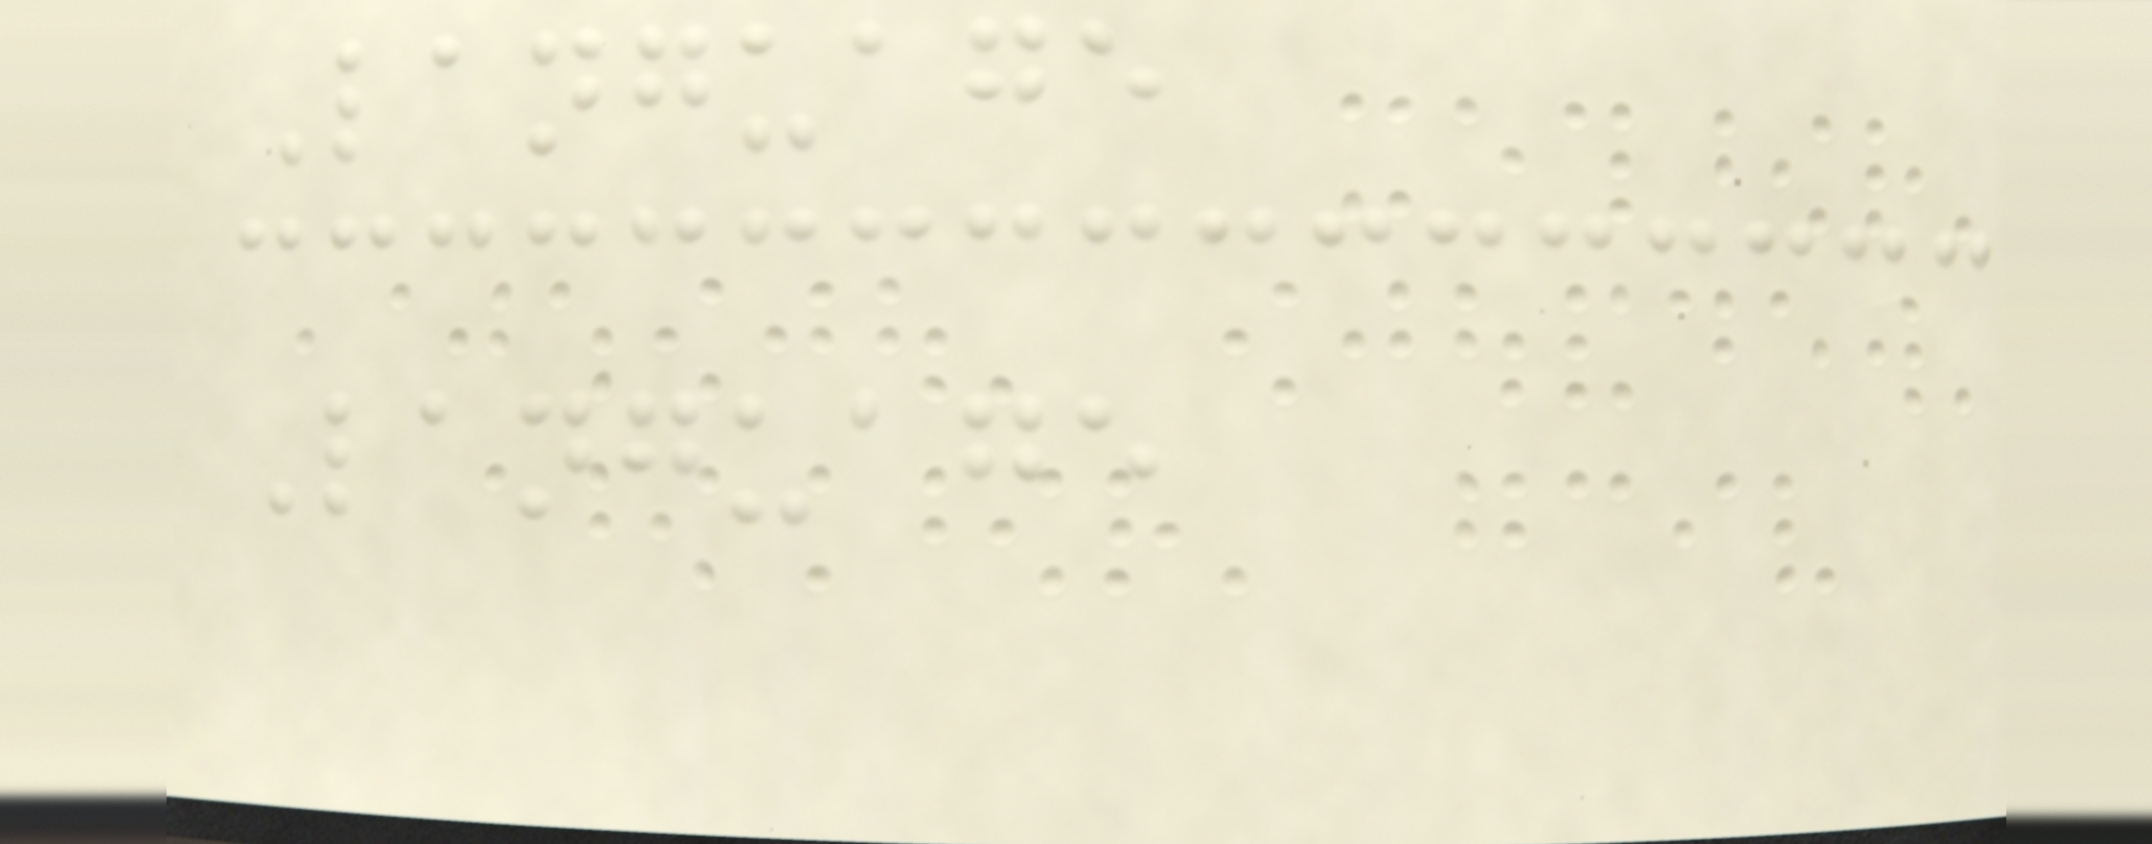Language
Language
